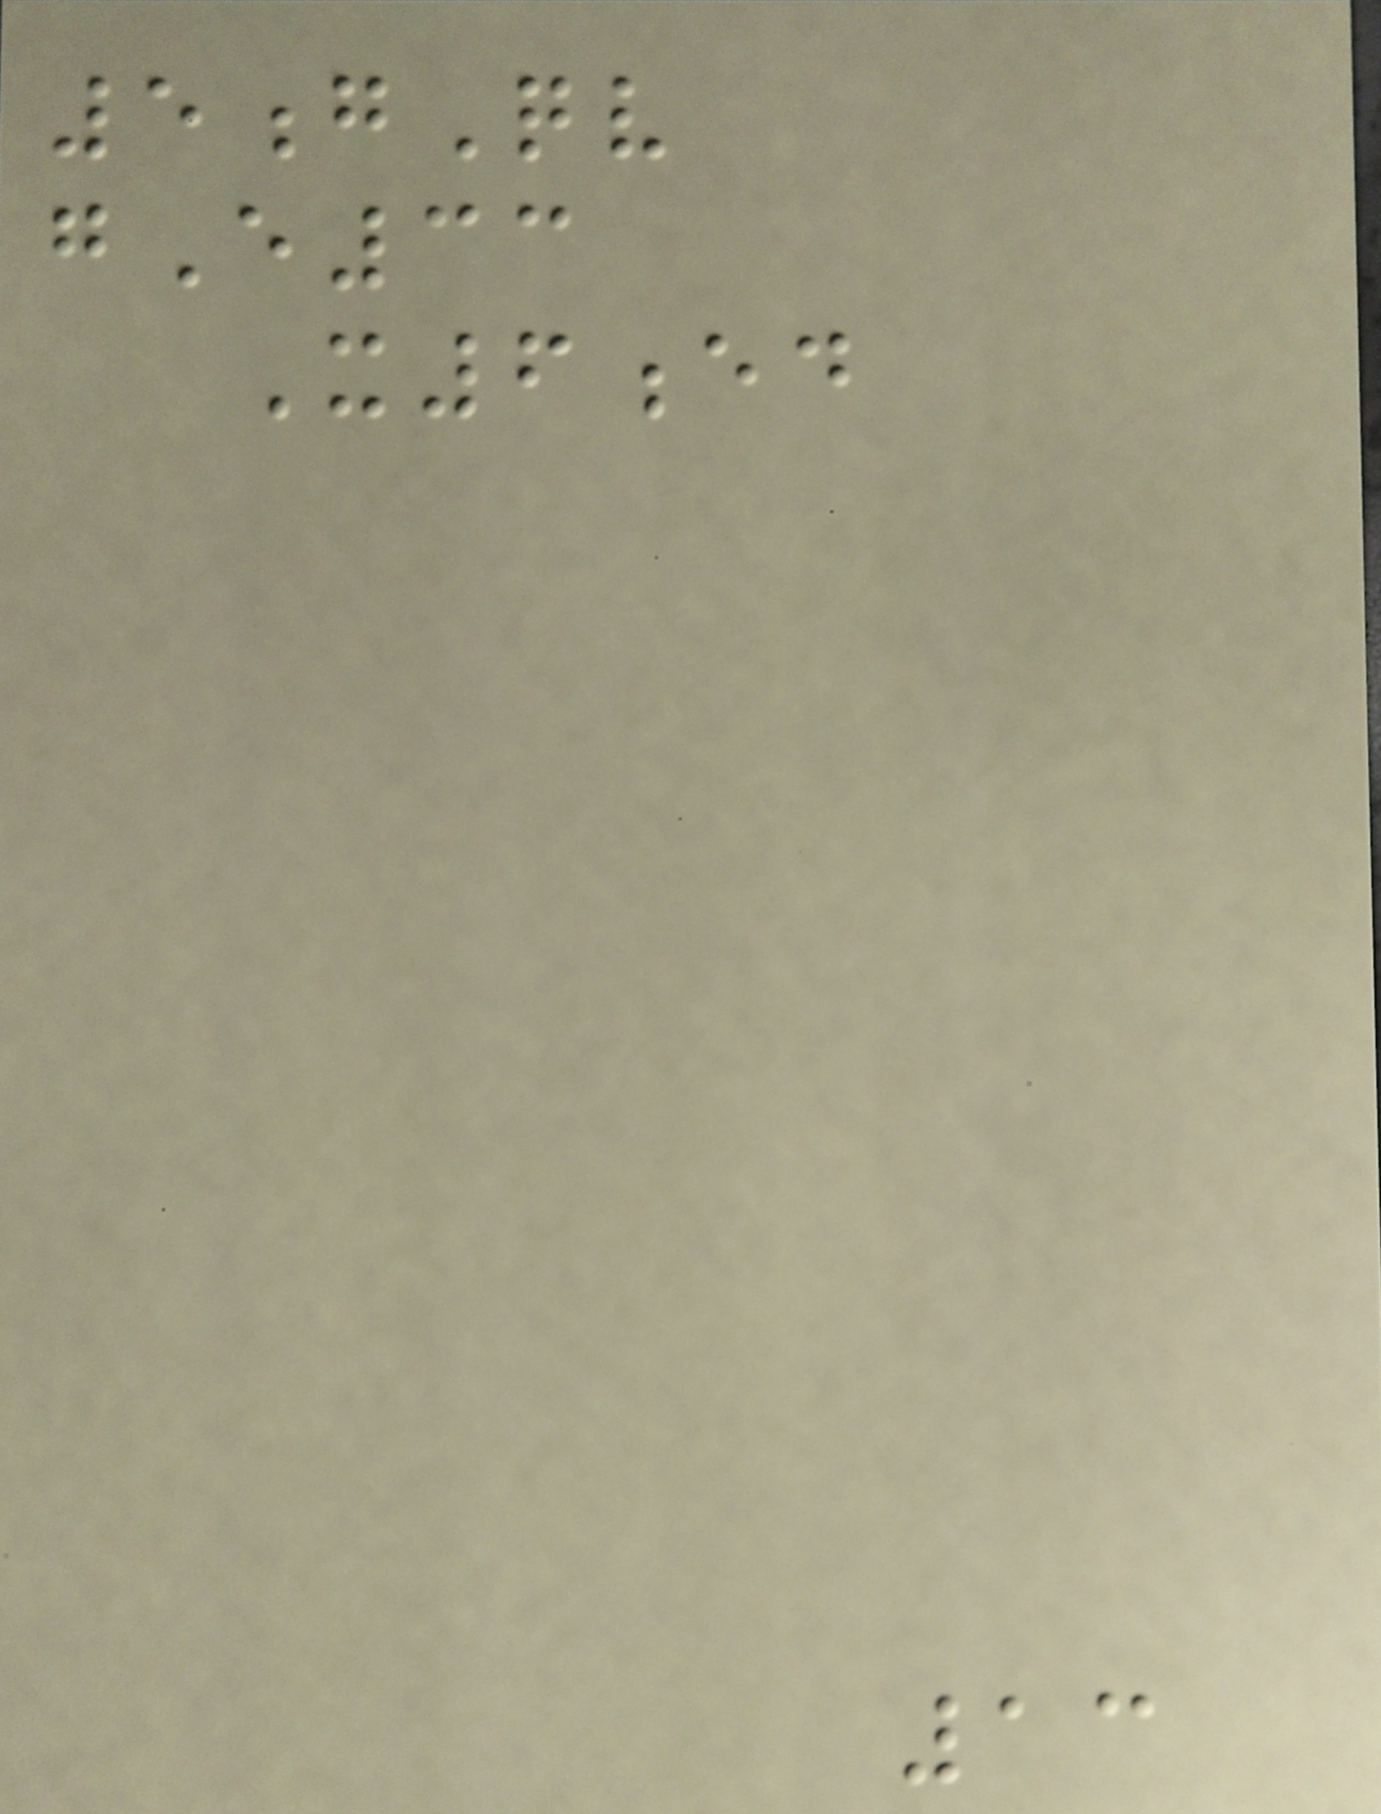5gQv
gE33
X6ed
13
